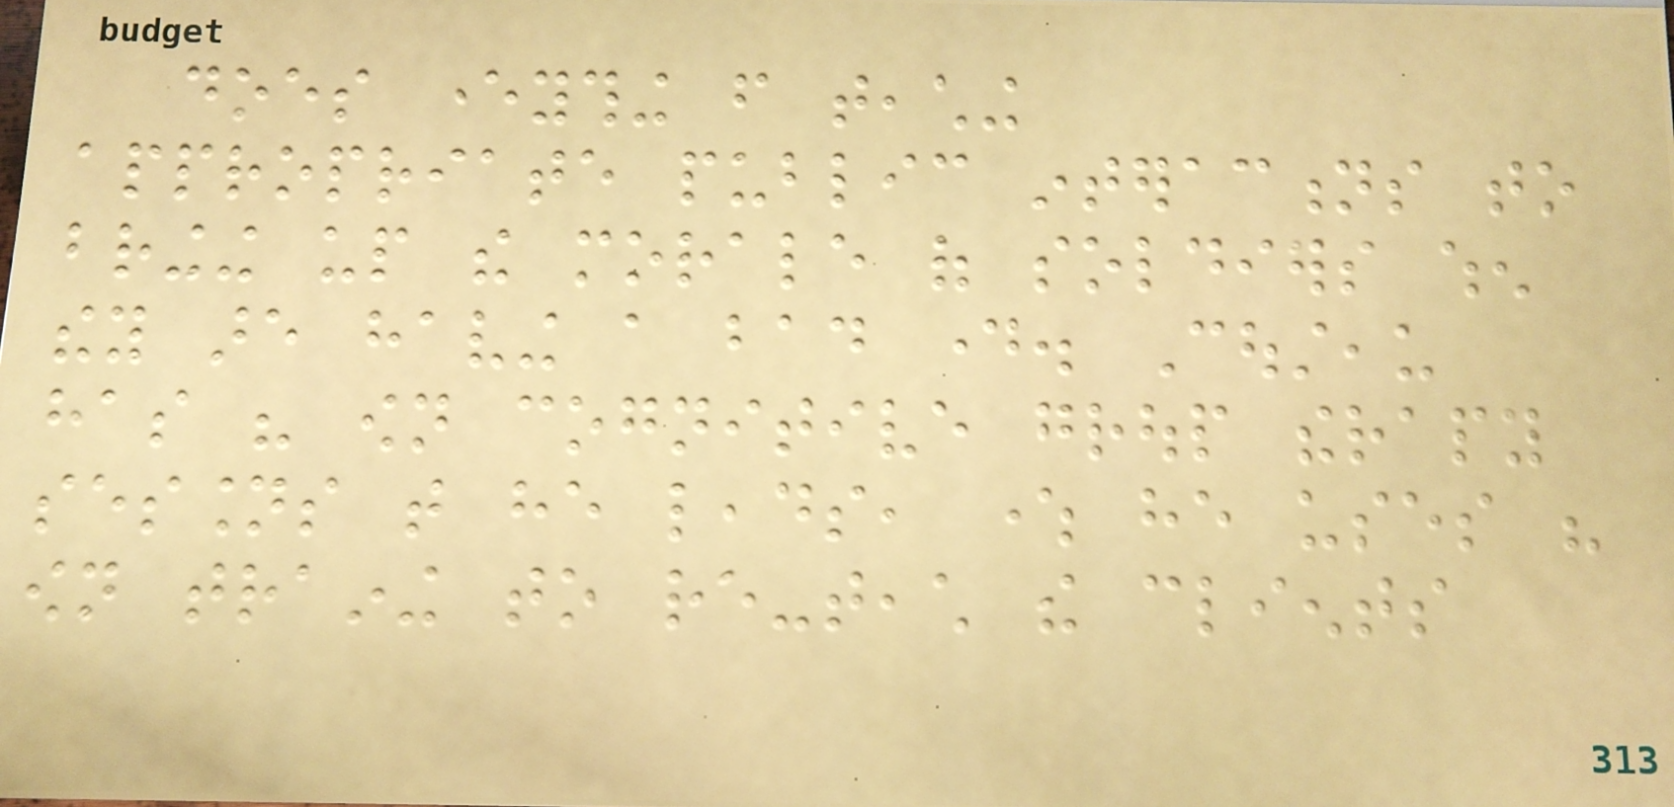does everything from teaching
appropriate public interactions to
bringing up the morale of soldiers when
they are having a bad day. Cousteau
has his own cognitive group therapy
sessions that he leads, where he uses his
own training to re-teach the clients
